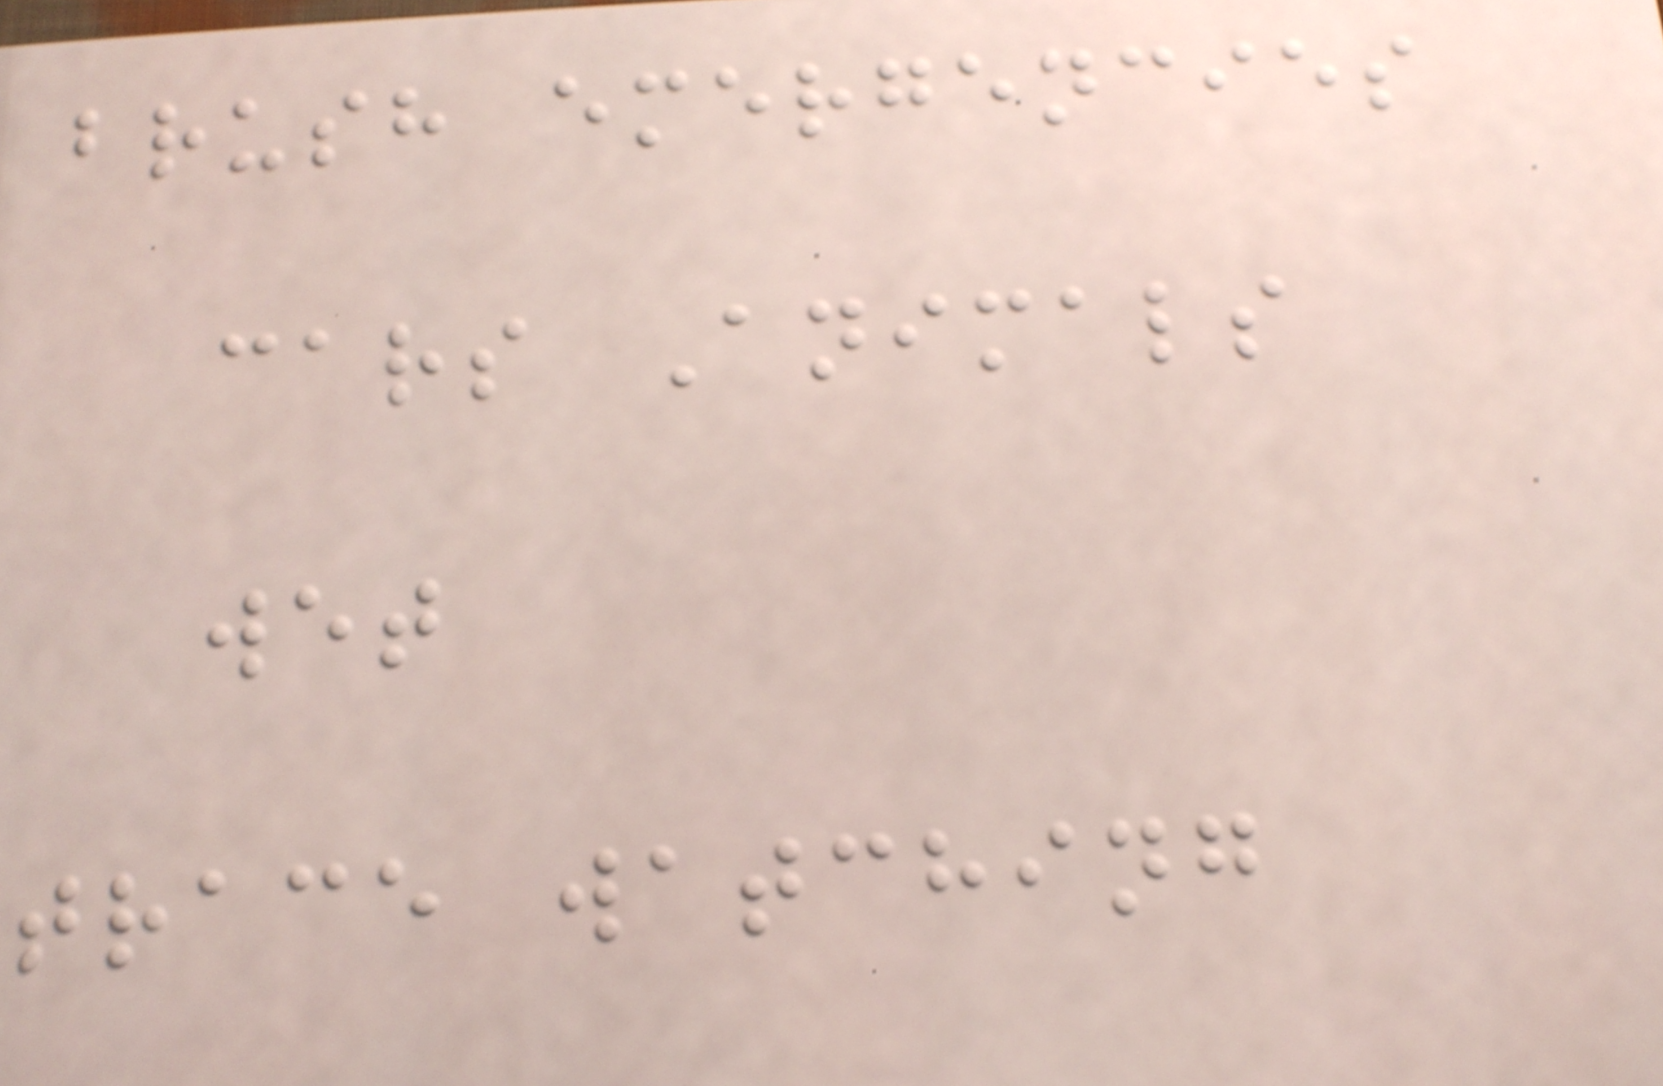brush emergencies
cars Animals
wet
trace watching
